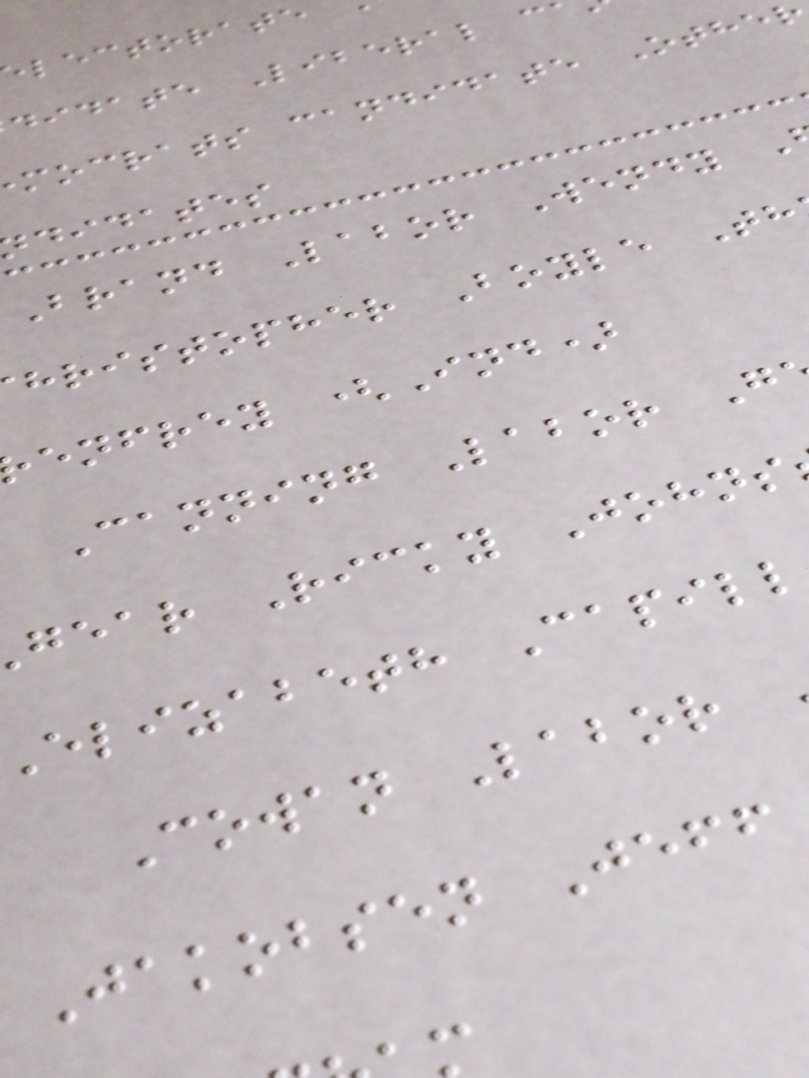lectorate
didate Liberal c
mocrats candidate Other
didates
Brand Labor Wendy
hristopher Boyle Th
enfrey (Ind)
Canning Labor G
gear Ricky Johns
elizabeth Capill
Cowan Labor
Jakobsen Jeff
